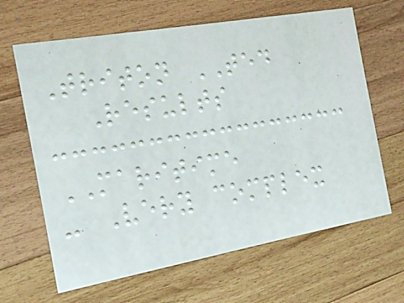Triton TED
Results
MARITIME
- Very complex
